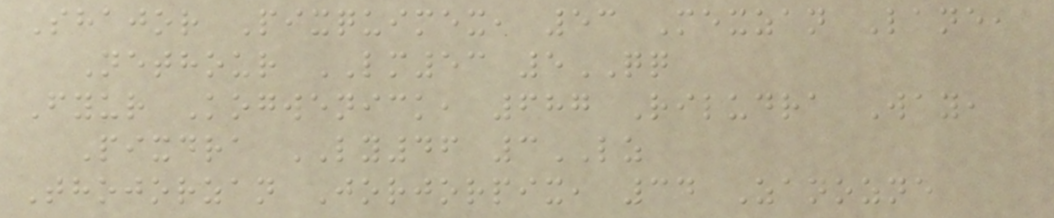Shajor Pixquimex, 53 Mexzan Lane,
Nethour LM53 5QQ
Fyur Kogwenick, 687 Riludra Way,
Pixdra LY46 3LZ
Thojorzan Jorjorpix, 34 Zanozne
